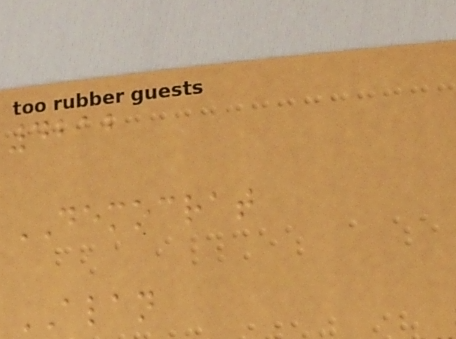4212
DEMOCRAT
ALAN
